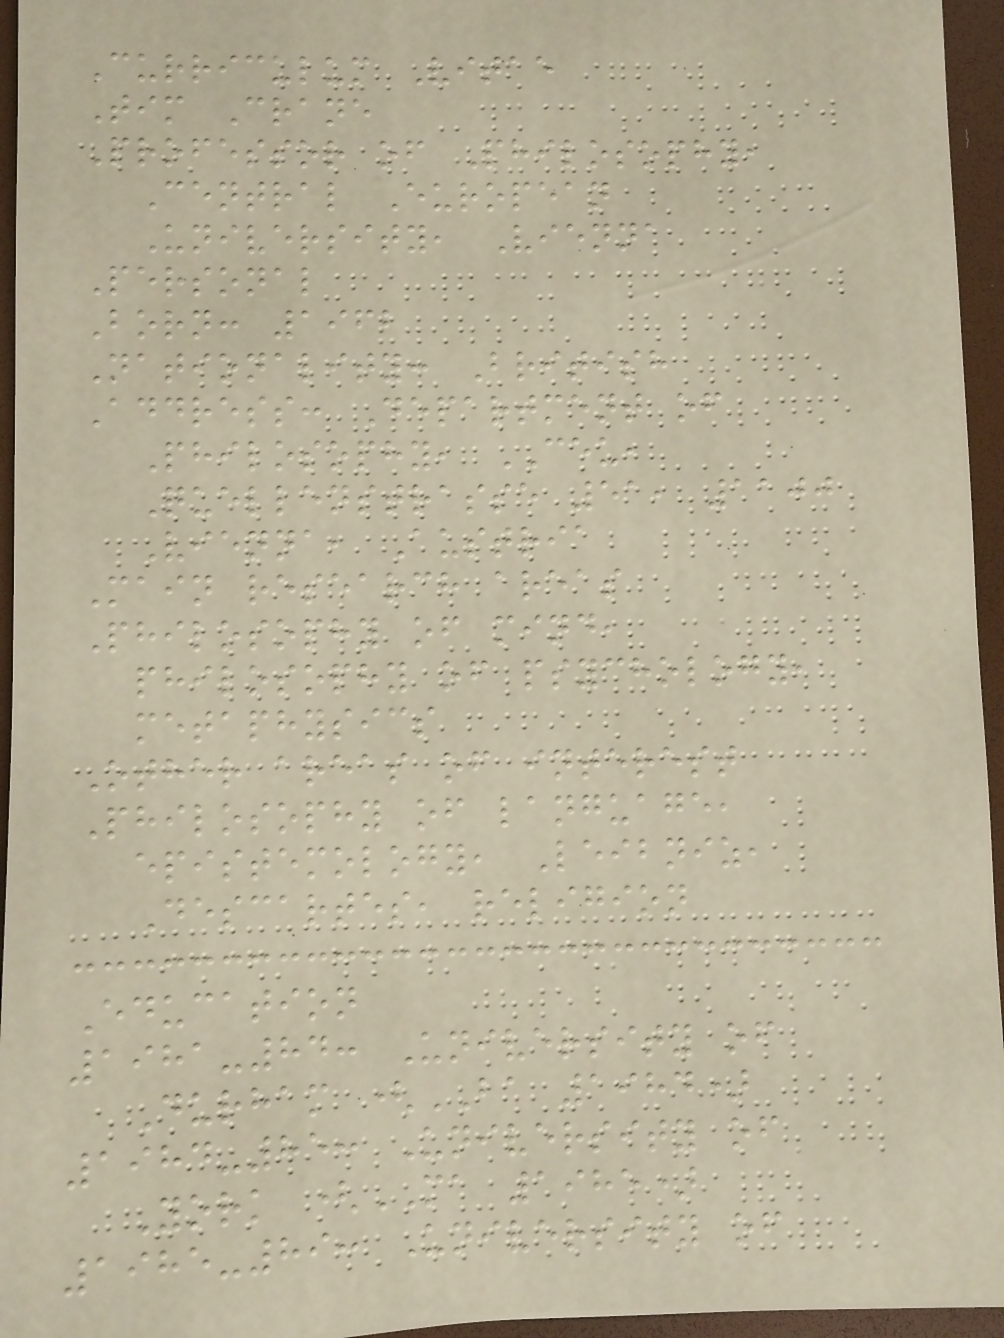Curriculum Vitae
Tim Crane
Professor of Philosophy,
Central European
University, Vienna
Personal
Born: 1962
Nationality: British
Address: Department of
Philosophy, CEU,
Quellenstrasse 51, 1100
Vienna, Austria
Main research areas
Philosophy of mind,
philosophy of psychology,
metaphysics
Other areas of interest
Philosophy of language,
epistemology, Leibniz,
Descartes, religion
Education
1981-84: University of
Durham (BA 1984)
1984-85: University of
York (MA 1985)
1985-89: University of
